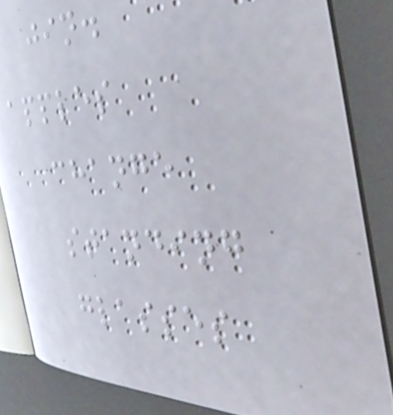jin.
apples
change
standing
glasses
